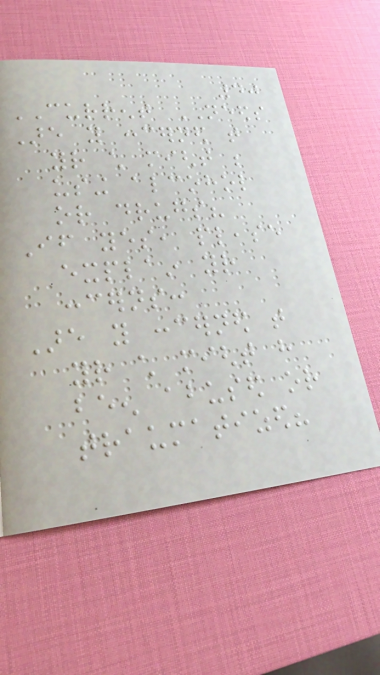40
CURRENT NEEDS
Are you concerned that
your child might be
using alcohol
or drugs?
If yes, please
explain your
concerns:
Are you concerned that
your child might have
been abused or
traumatized?
